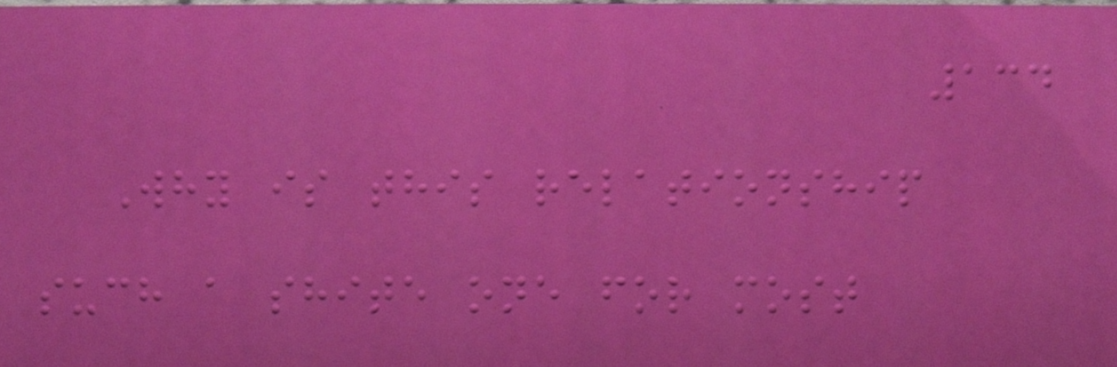134
Why is this relationship
such a shite one for most
